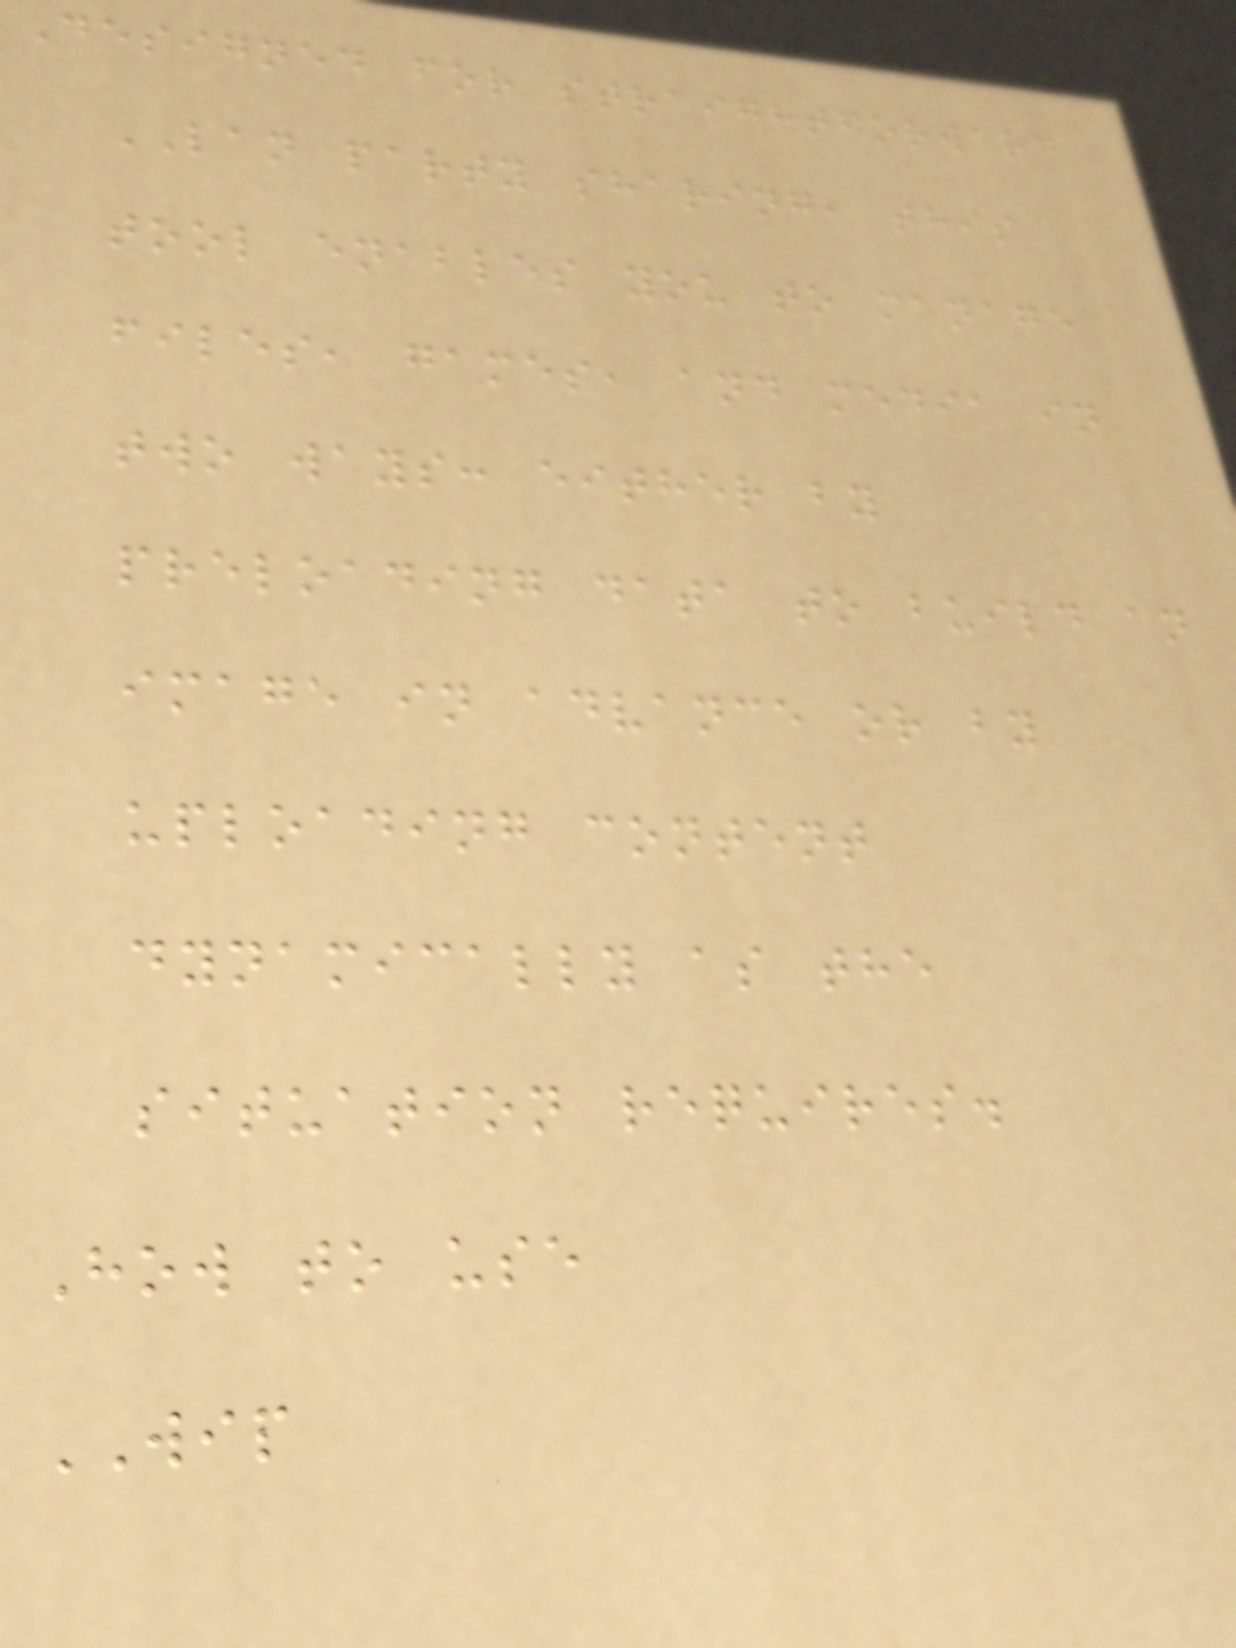Designed for straightforward
LAN party sharing, this
tool enables you to manage
files, games, and media in
two ways: either by
preloading data to build an
image in advance or by
uploading content
dynamically as the
situation requires.
How to use
WIP
